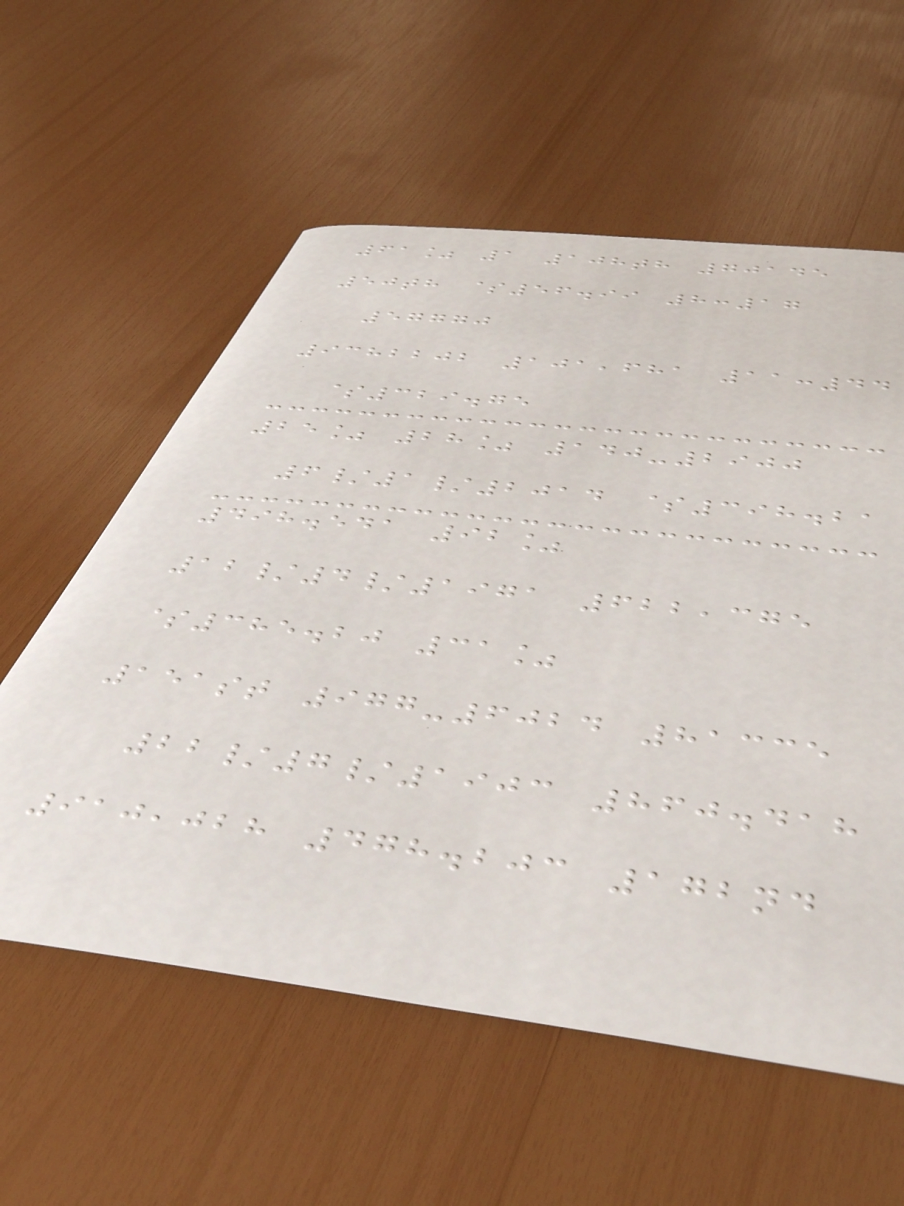61% 1 108th 70145
50th $56.99 8:17
57770
9382202 101,681 11:44
$329.75
25% 28% 140-2900
6/1/2014 $398.21
498.541 92%
12/4/1971 622,375
$385.20 31%
151st 977-6024 81335
22/7/1903 860.418
910,028 478.203 172nd
